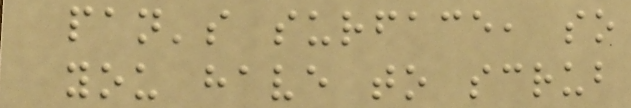pan's surface, so
you have to scrub
